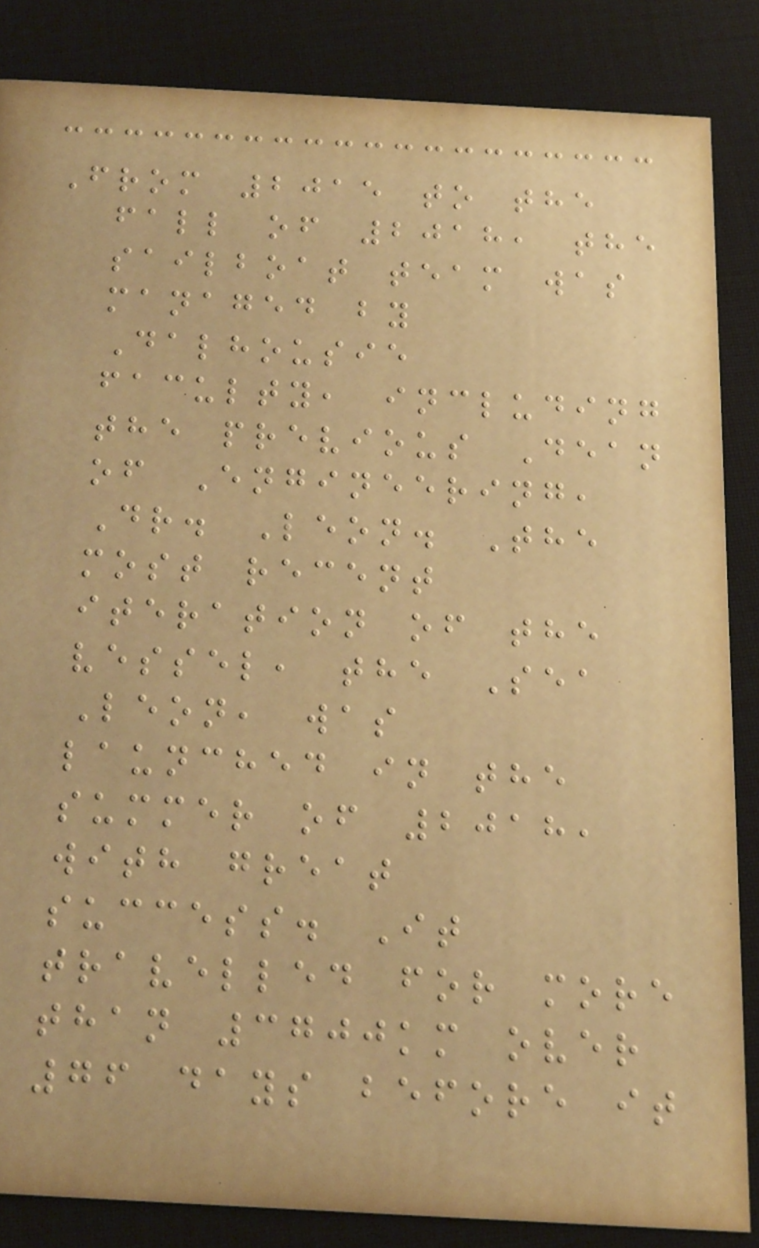From 2015 to the
fall of 2018, the
sailboat team was
managed by
Dalhousie
faculty, including
the previous Dean
of Engineering,
Dr. Leon. The
most recent
iteration of the
vessel, the Sea
Leon, was
launched in the
summer of 2018,
with great
success. It
travelled for more
than 3700km over
76 days before it
